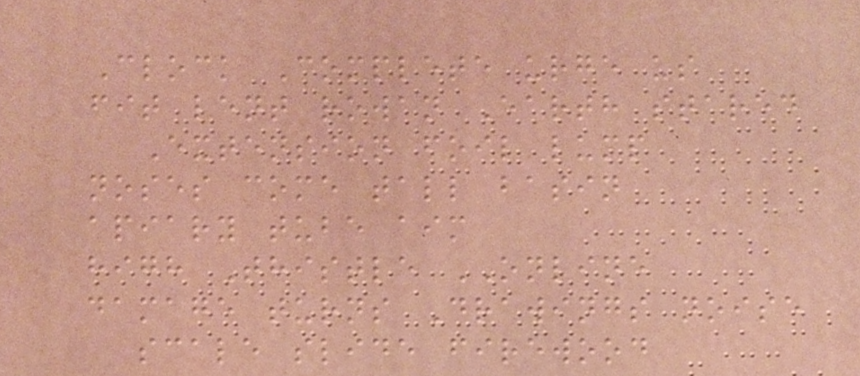Clock Complete urge us
fit lent rowan Earth stared
Extension foil lump
noses come tall basin
apiary tube aim
high Thistle ONLINE
damage turns Drawings noise
scale slide firewood
